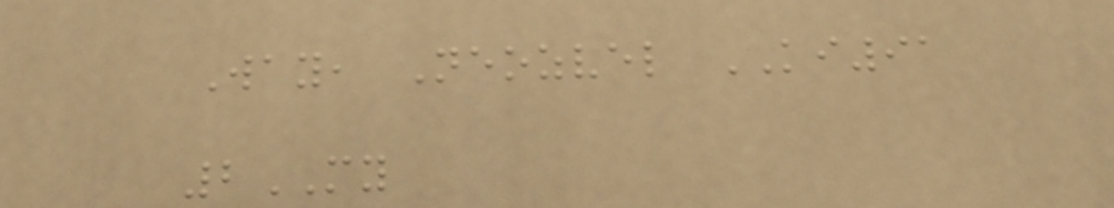Way, Neozvel KI91
2MY
